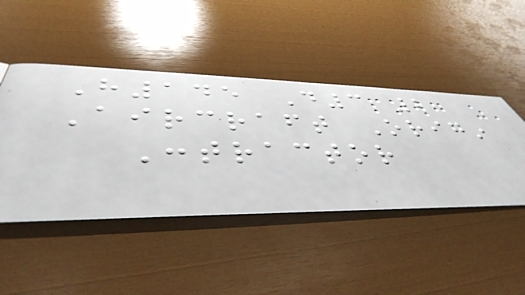H145 D3 2
Aircraft Origin
Contractor
